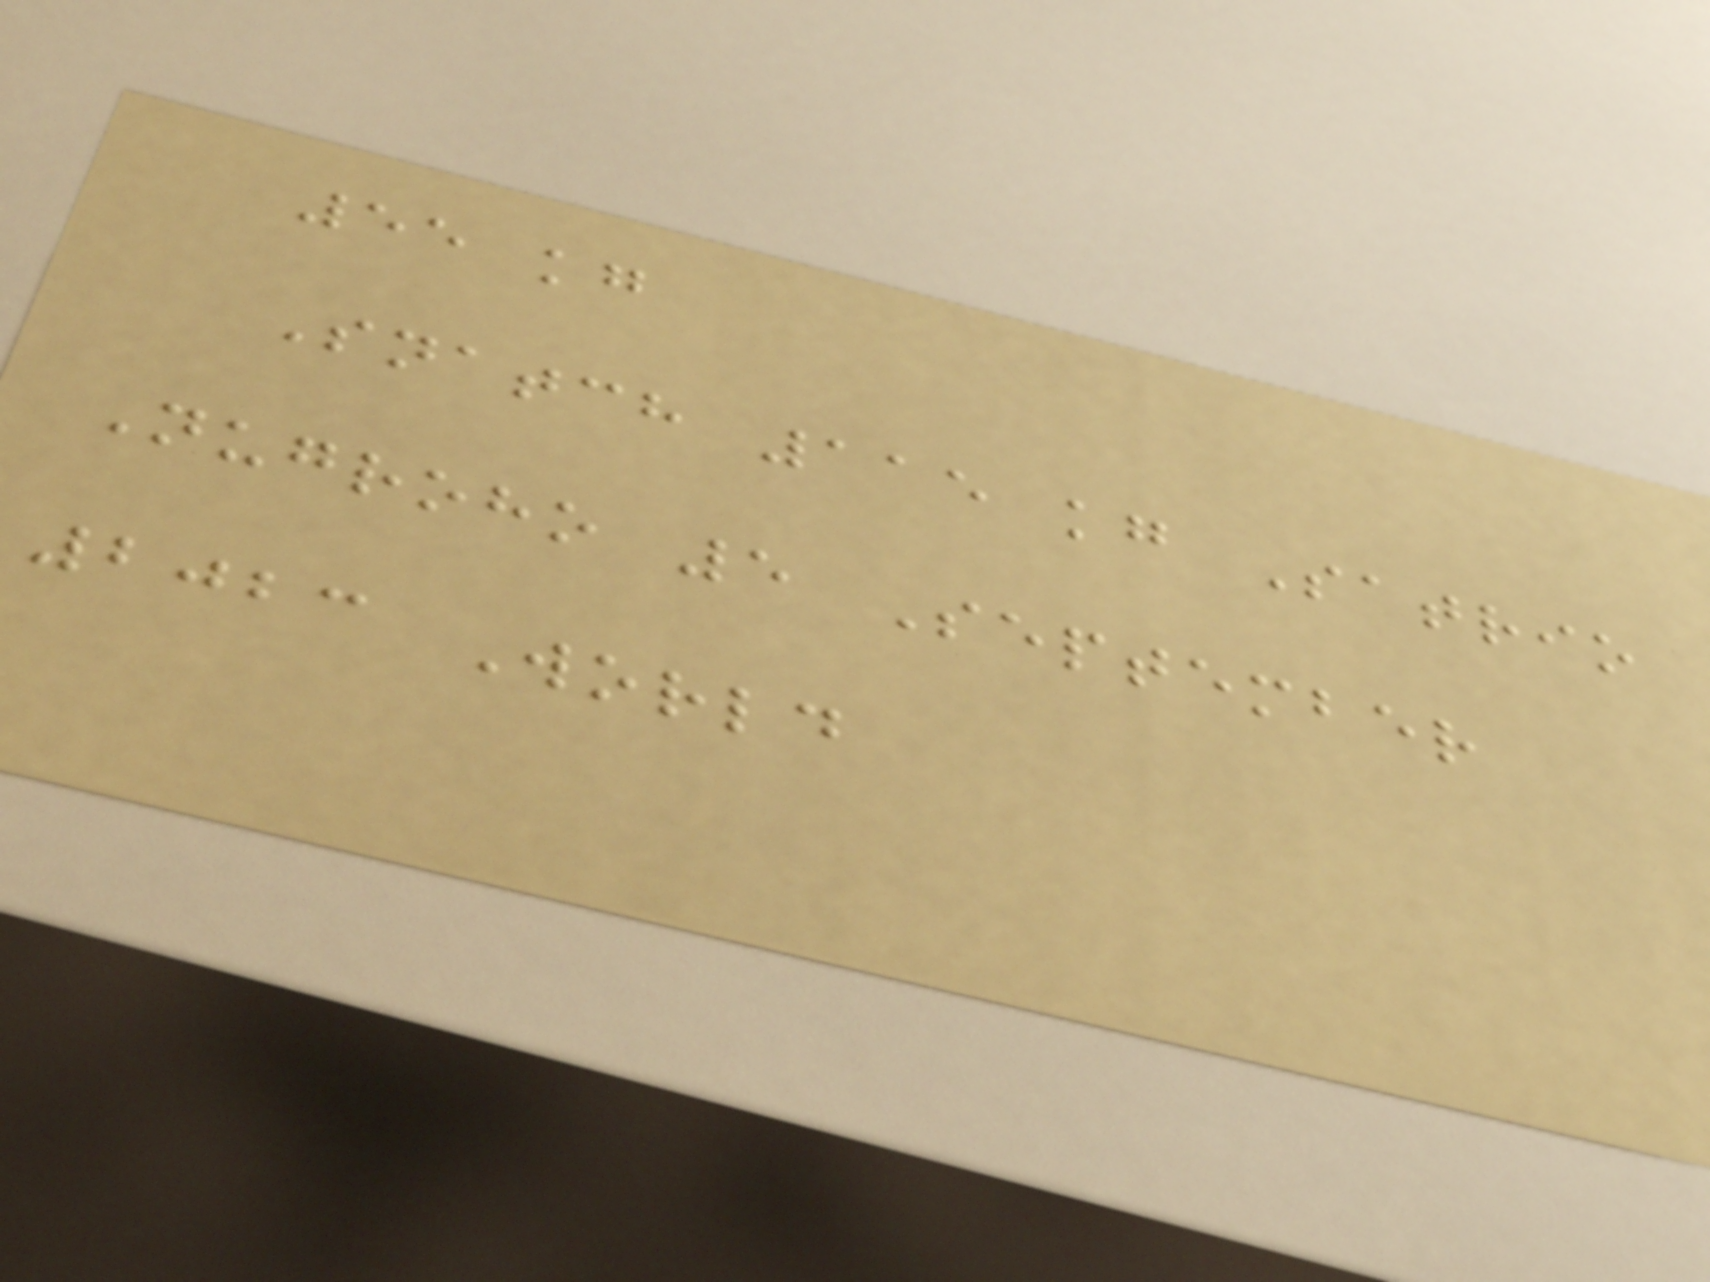55 kg
Snatch 115 kg Satrio
Nugroho 5 September
2023 World
